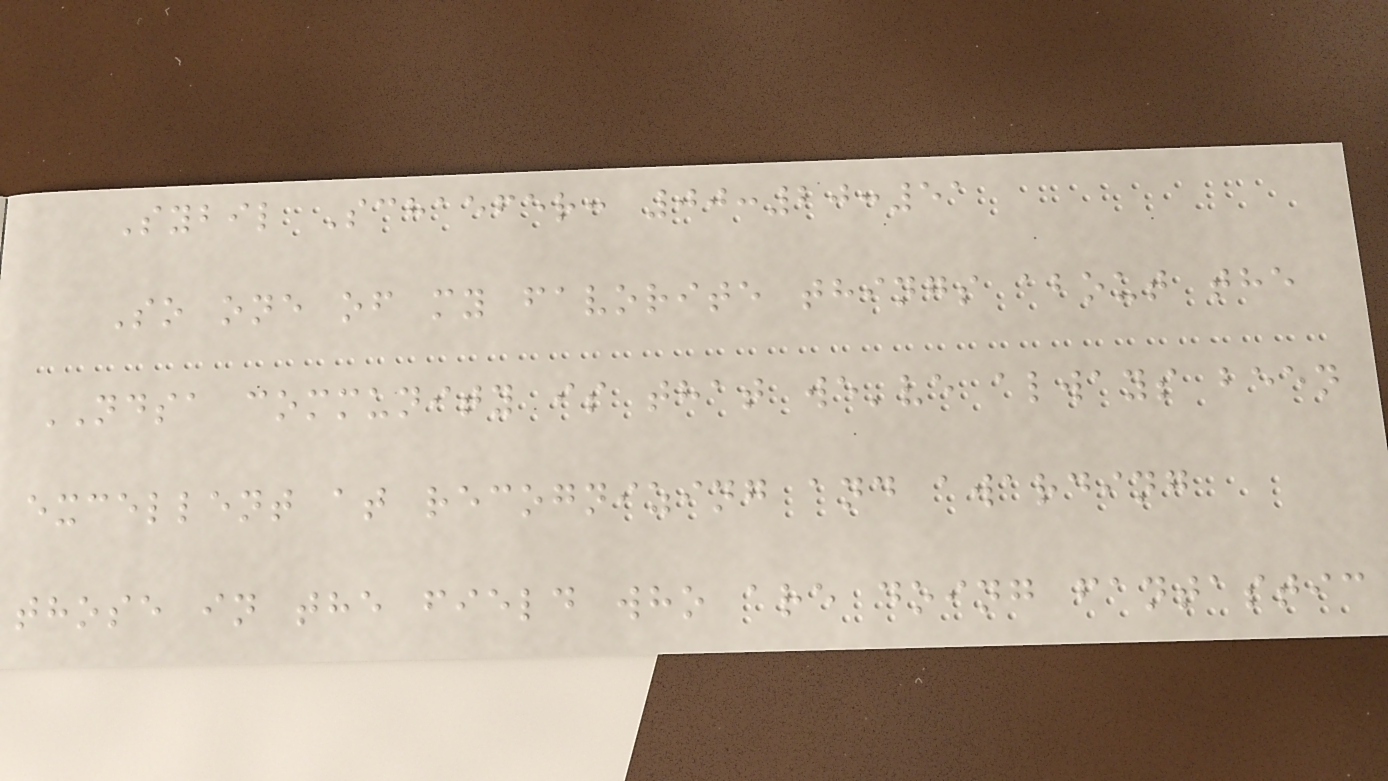Sybil Schaefer: 00:20:51
So one of my favorite things about the
NDSA community is that we've always been
excellent at recognizing and awarding
those in the field who are doing fantastic
